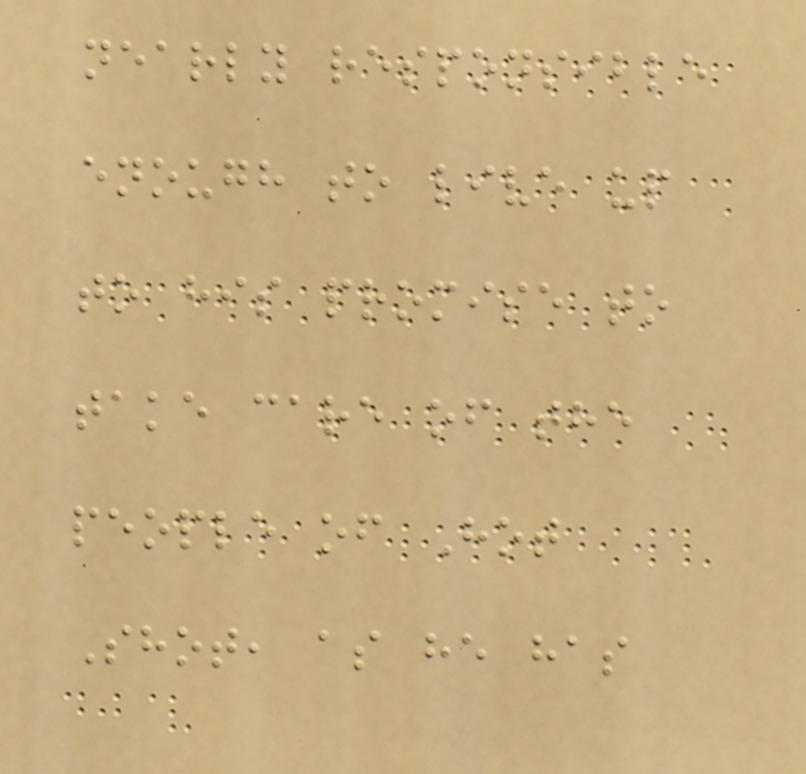nearly responsible
enough to live up
to his promise to
take care of the
people of Hot
Shot, as he has
